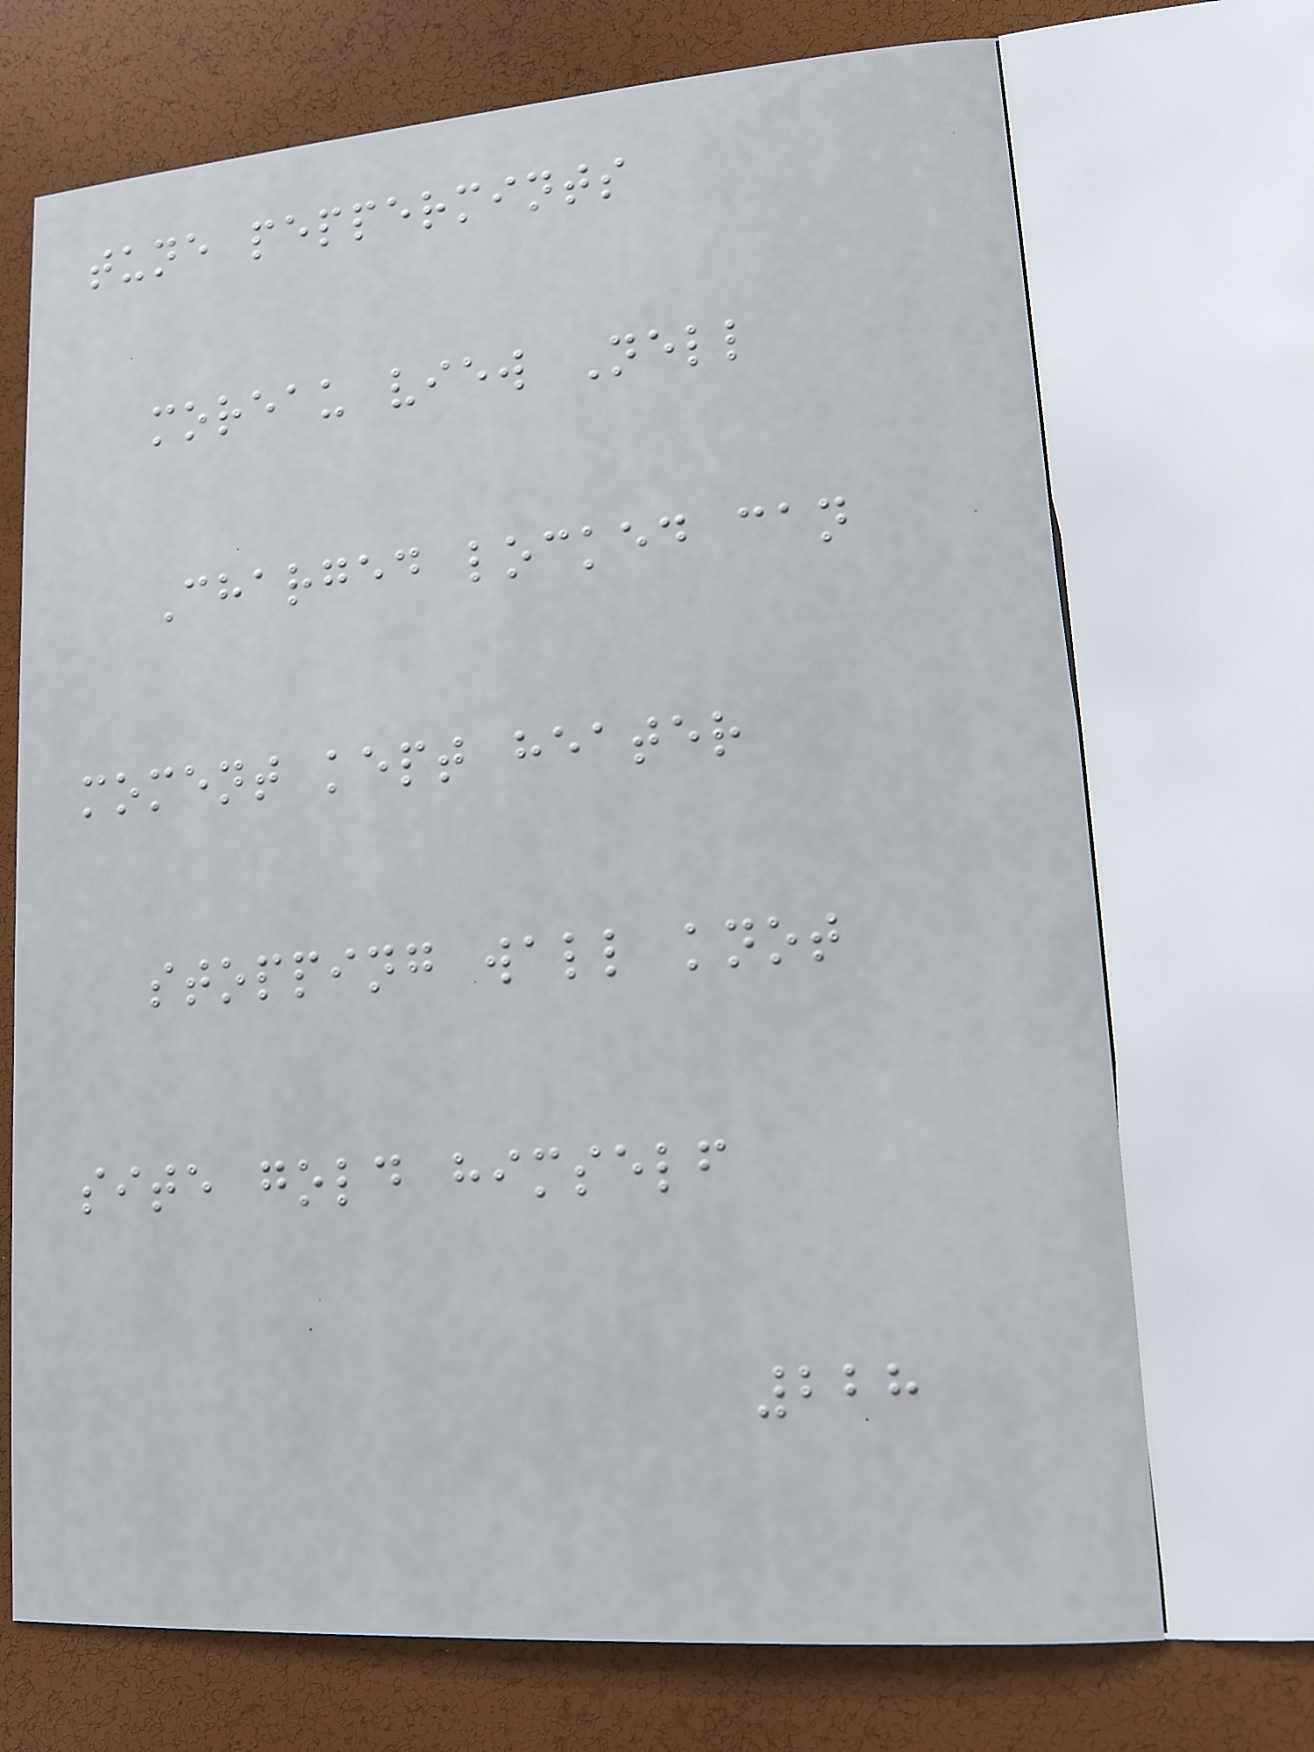tune peppermints
moreau view Nell
Charged locked can
moment kept heater
stopping wall knot
site gold himself
228
